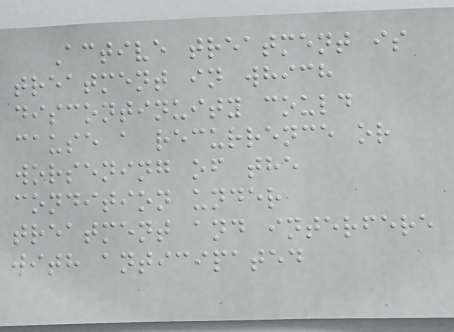Active treatment is
treatment in which
discontinuity could
cause a recurrence or
worsening of the
condition under
treatment and interfere
with anticipated
